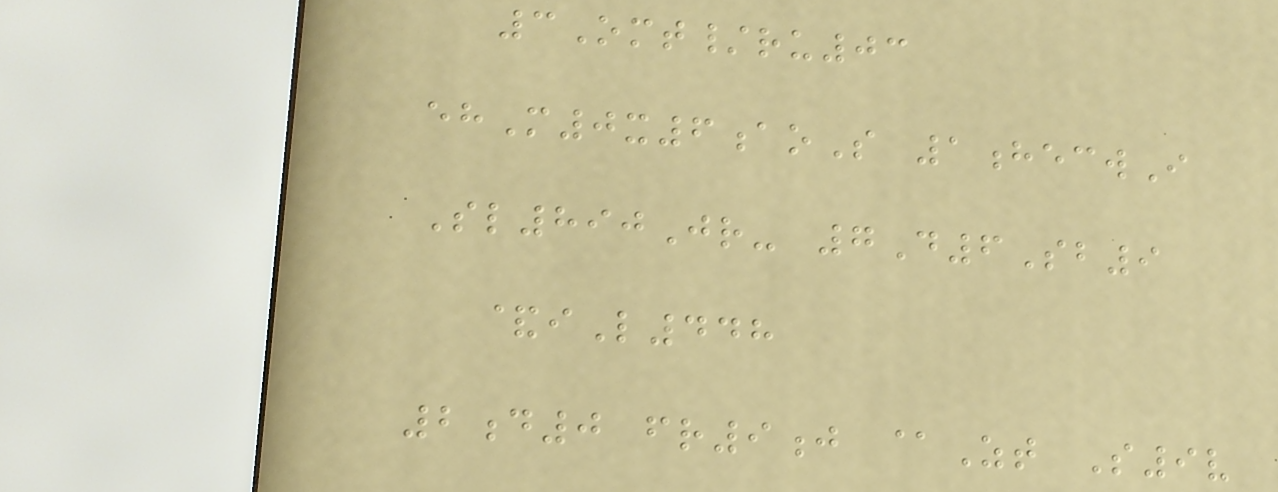3Omt/ru03
ehM0x6aoS 1hecwI
Sl890Jr- 7D6Sb9
&iL448
2d0 fr9j @Zt S9v
